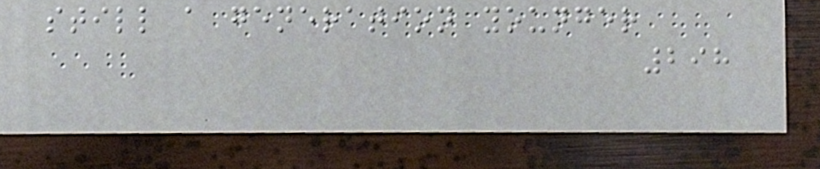still a generation younger
298
